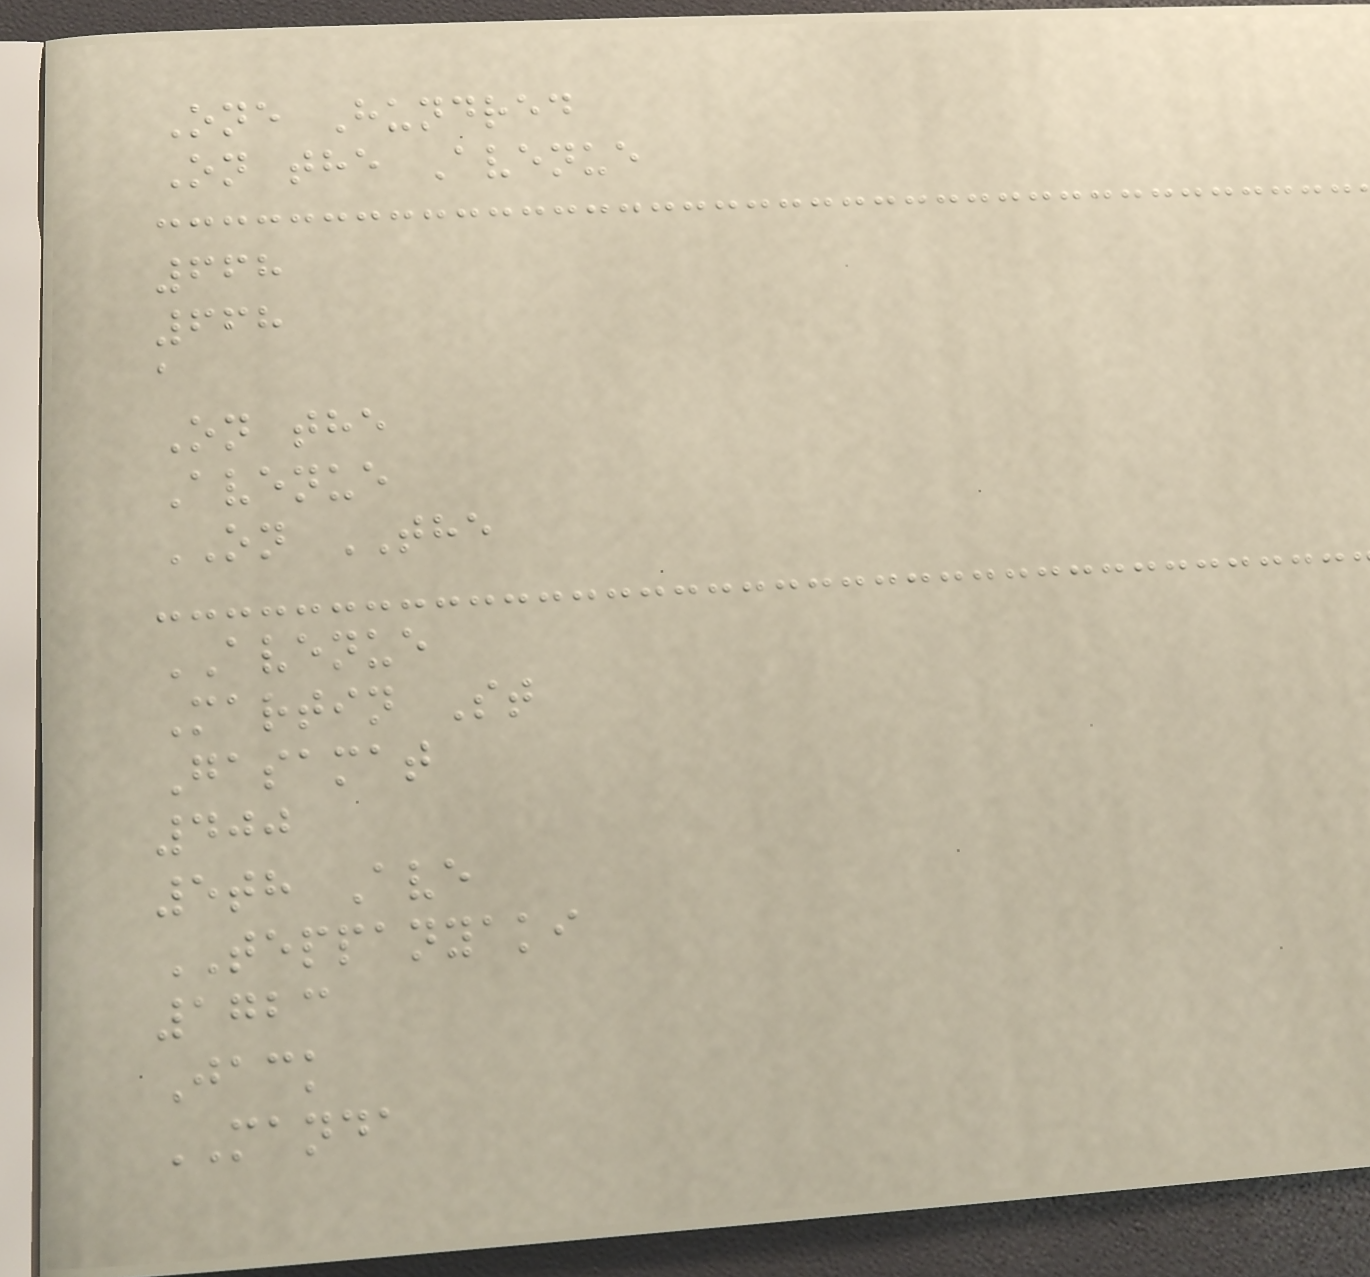One Hundred
On the Avenue
668
668
a
On the
Avenue
ON THE
AVENUE
Martin St
Gasamat
400
5th Ave
TEPPANYAKI
1723
Jack
MANDA
